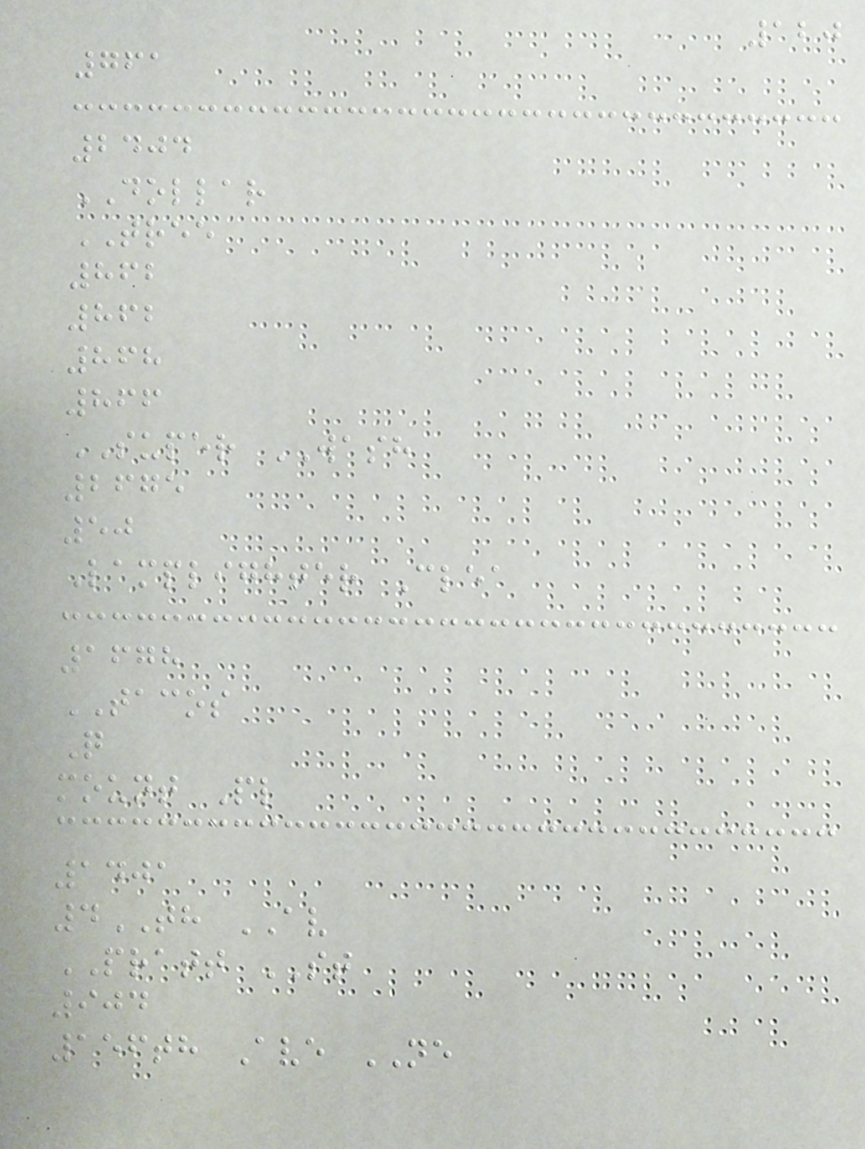120
761
2404
DOLLAR
TREE
862
862
868
866
SUPER WASH
2675
50
Lamplighter Clea
1678
TACOS
Q
mount Pl
1401
4TH AV
PRATT ST
904
156th Ave NE
